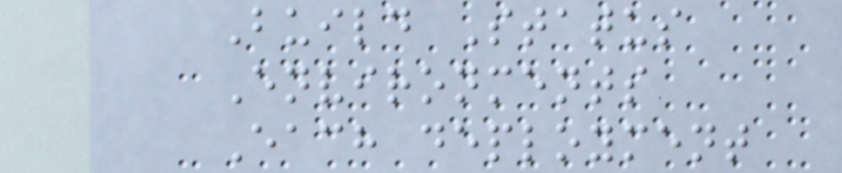Build Status
Environments
Each deployment
